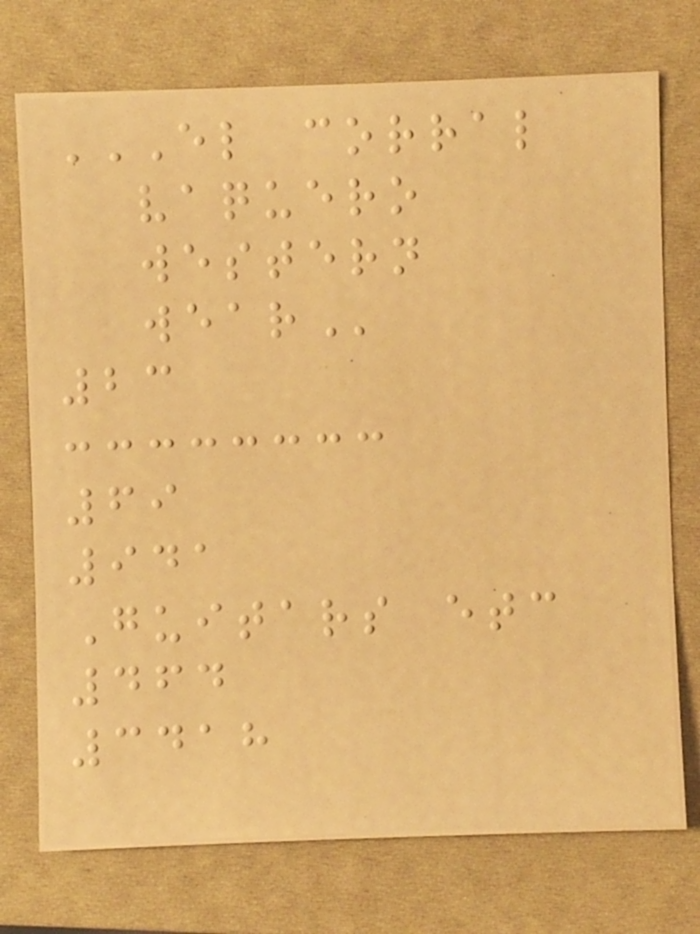EL CORRAL
VAQUERO
WESTERN
WEAR
23
69
941
Guitars etc
464
3418
